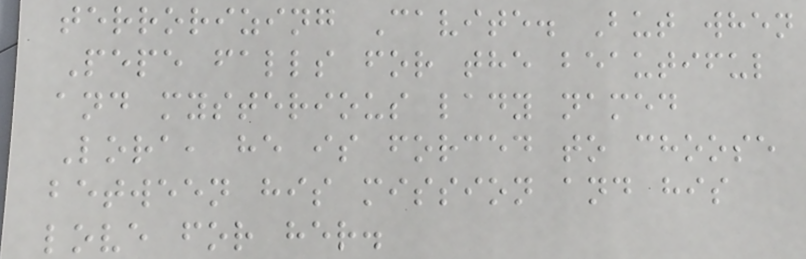terrorizing Cavite. But when
Pepe falls for the beautiful
and mysterious lady named
Lora, he is forced to choose
between his mission and his
love for her.
